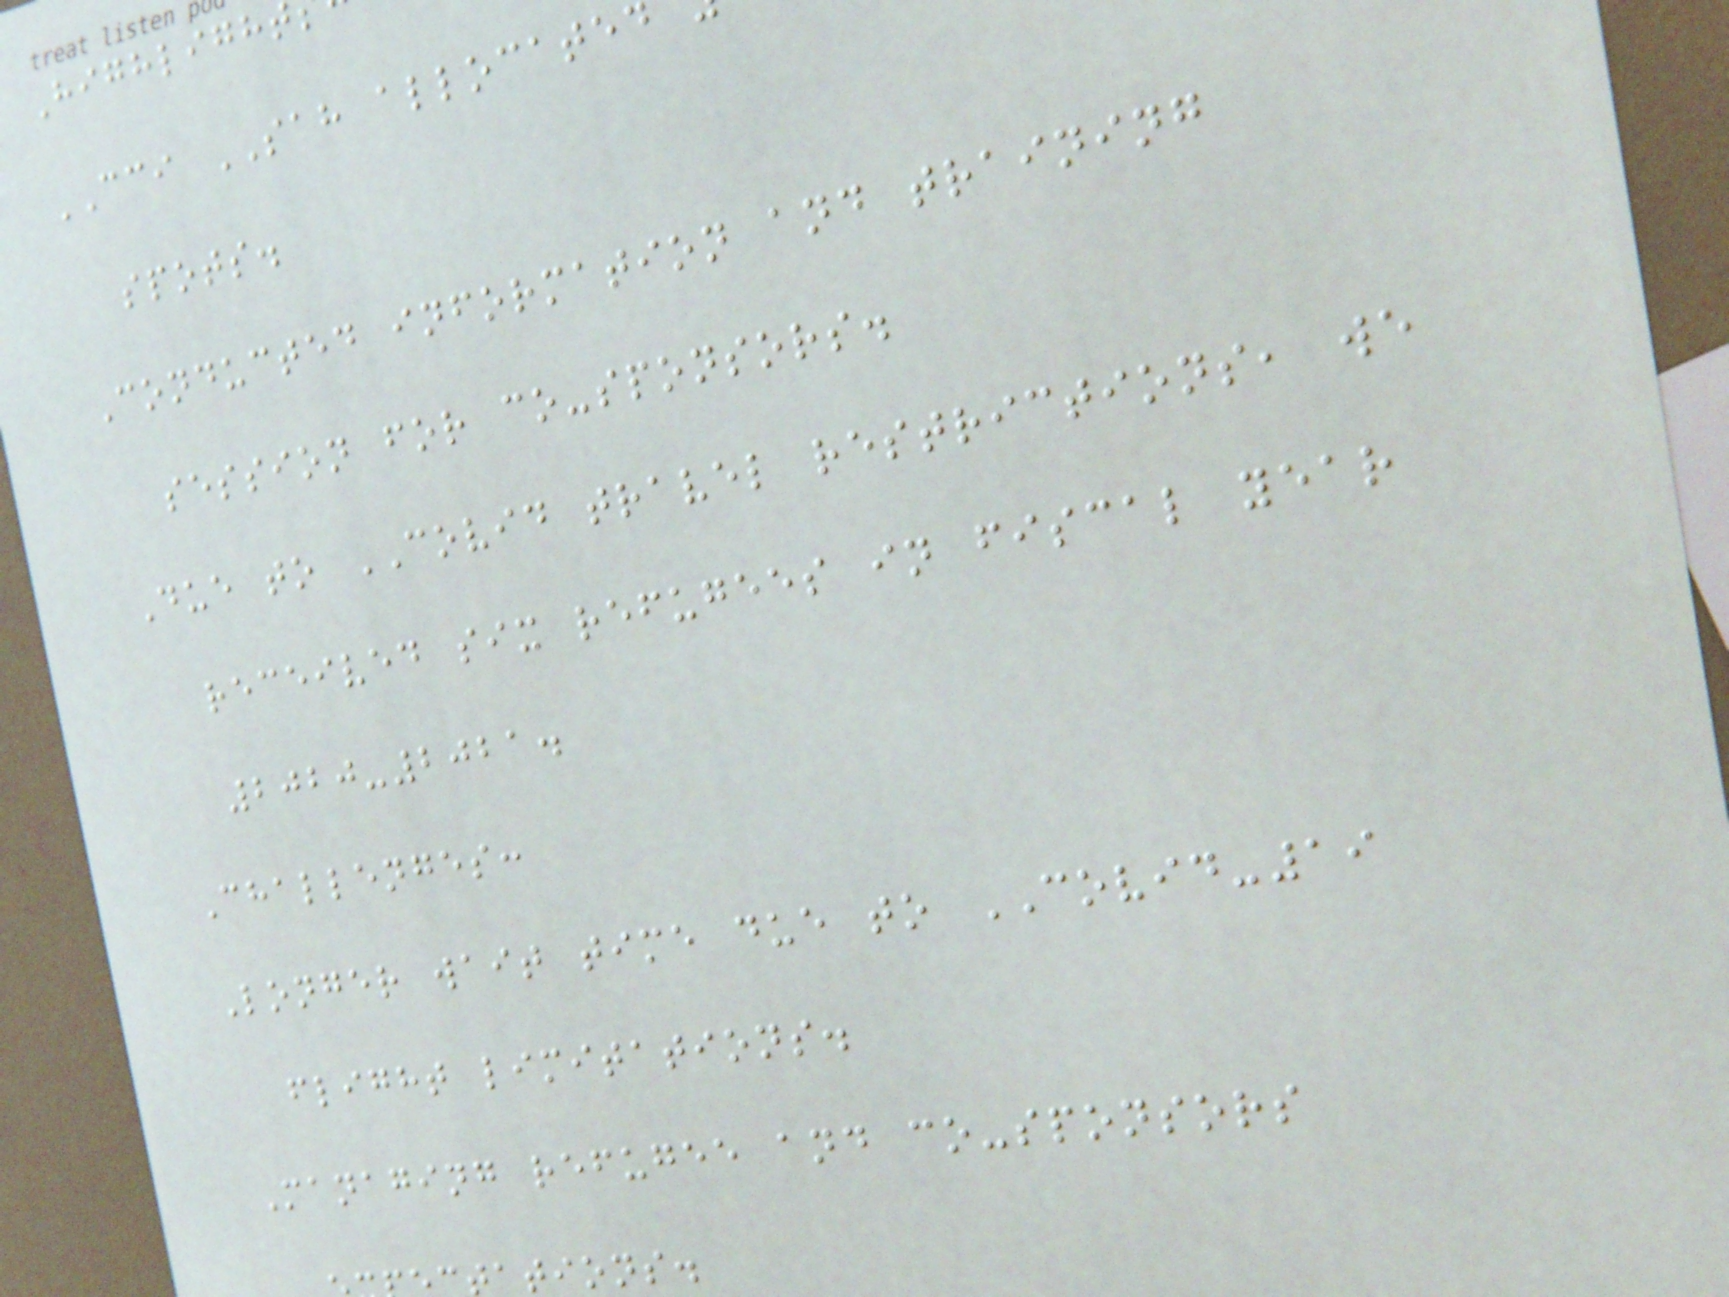Highlight
CCI SAH allocated
spots.
Conducted information and training
session for co-sponsors.
Due to COVID travel restrictions, we
received six refugees in fiscal year
2020-2021.
Challenges:
Longer wait time due to COVID-19
flight limitations.
Managing refugee and co-sponsors
tations.
